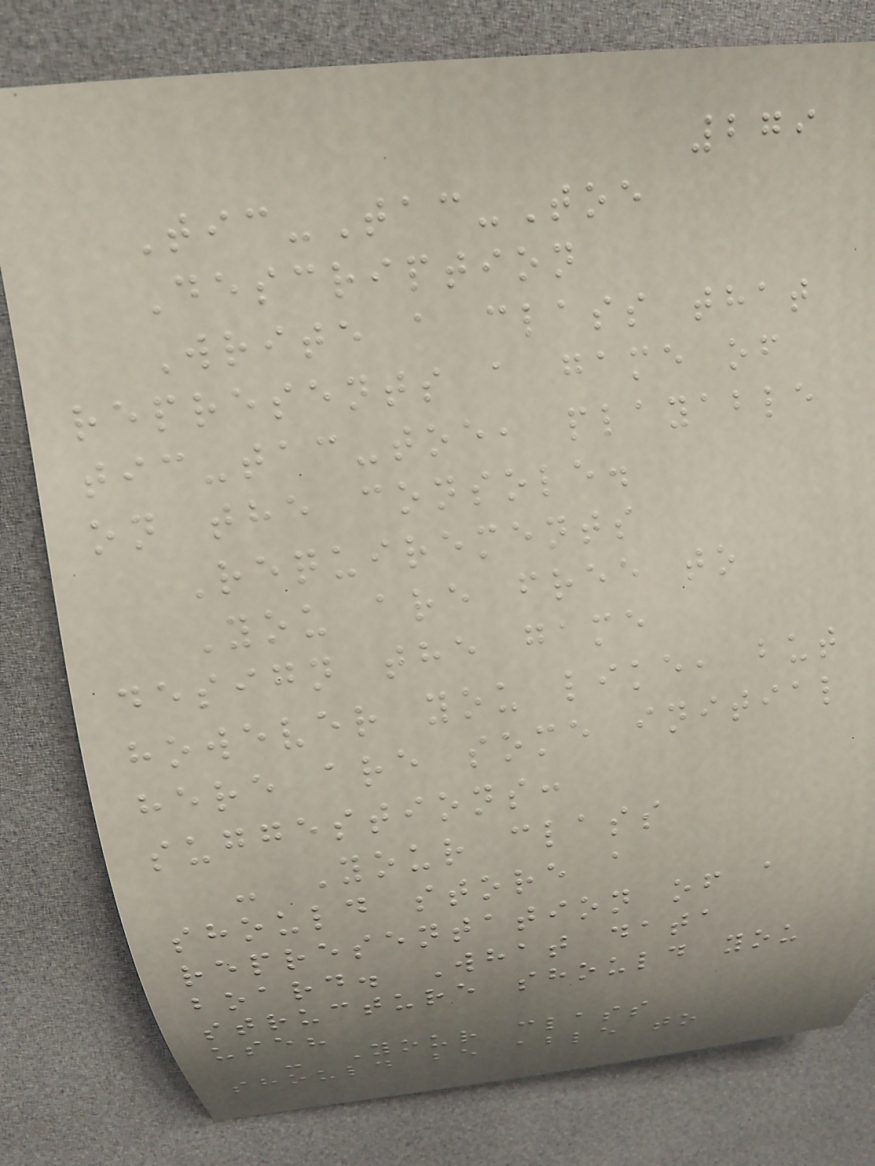279
Tic-Tac-Toe
Description
Write a class that
represents a game of
tic-tac-toe, playable
on the console.
Requirements
You are free to
design the game
however you like, but
here are some initial
suggestions:
- Your class
should store a
representation of a
board. What data
structure should you
use?
- Your class
should be able to
